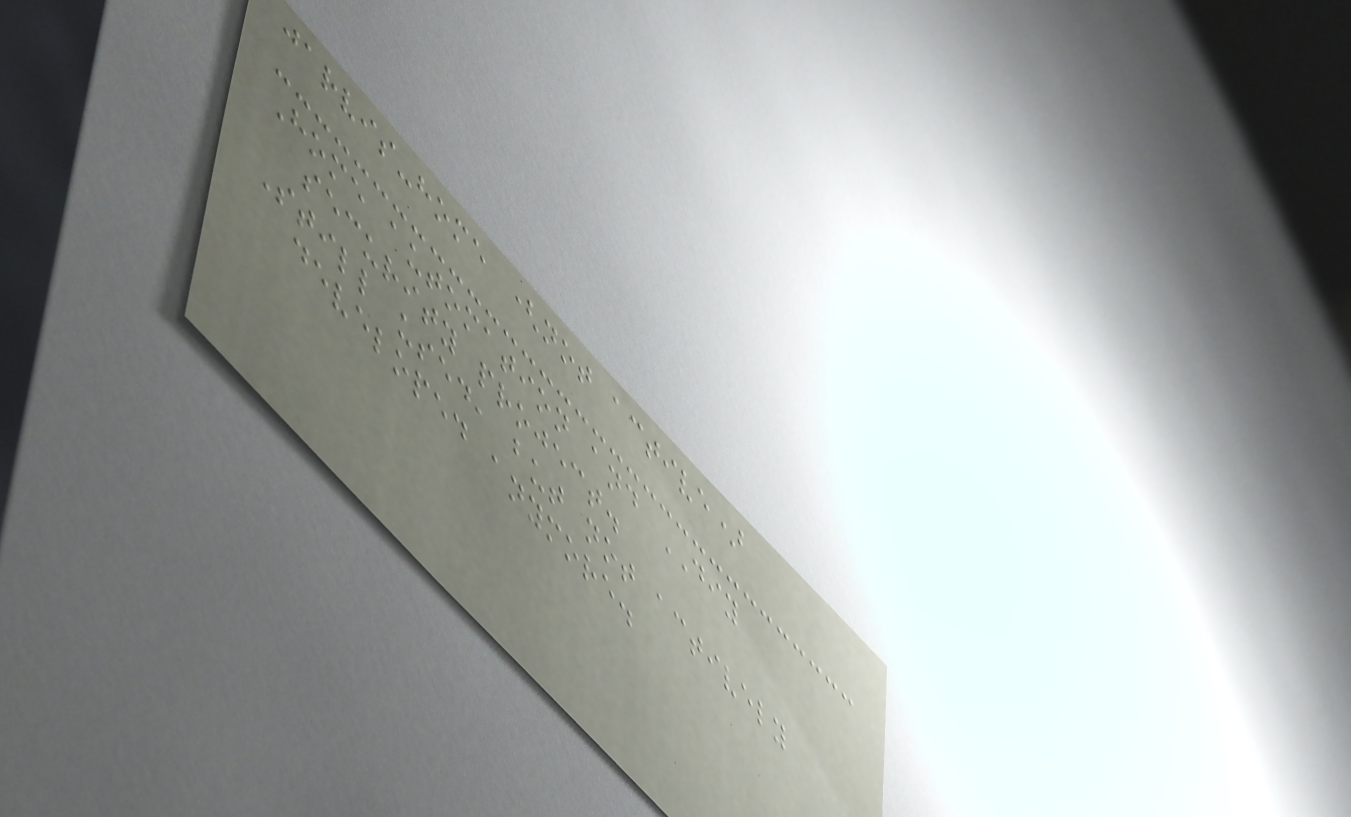jarvis-home (not active)
Home automation and DIY
security project.
Still used, but not actively
developed anymore.
